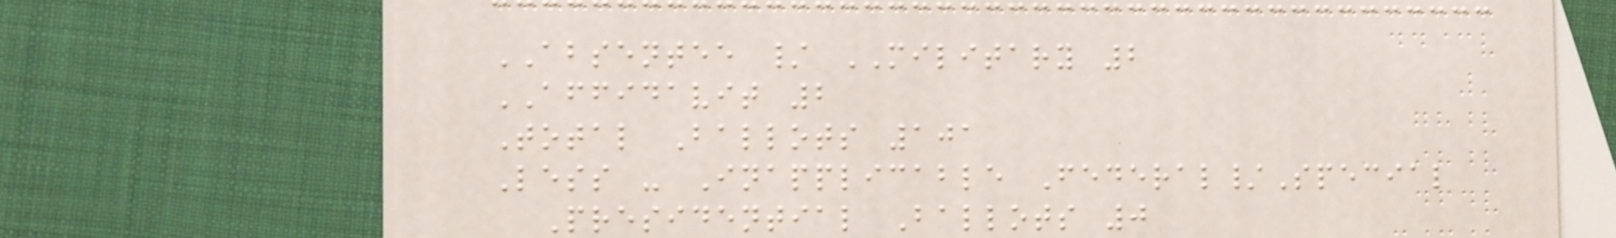ABSENTEE / MILITARY 2
AFFIDAVIT 2
Total Ballots 101
Less - Inapplicable Federal/Special
Presidential Ballots 0
